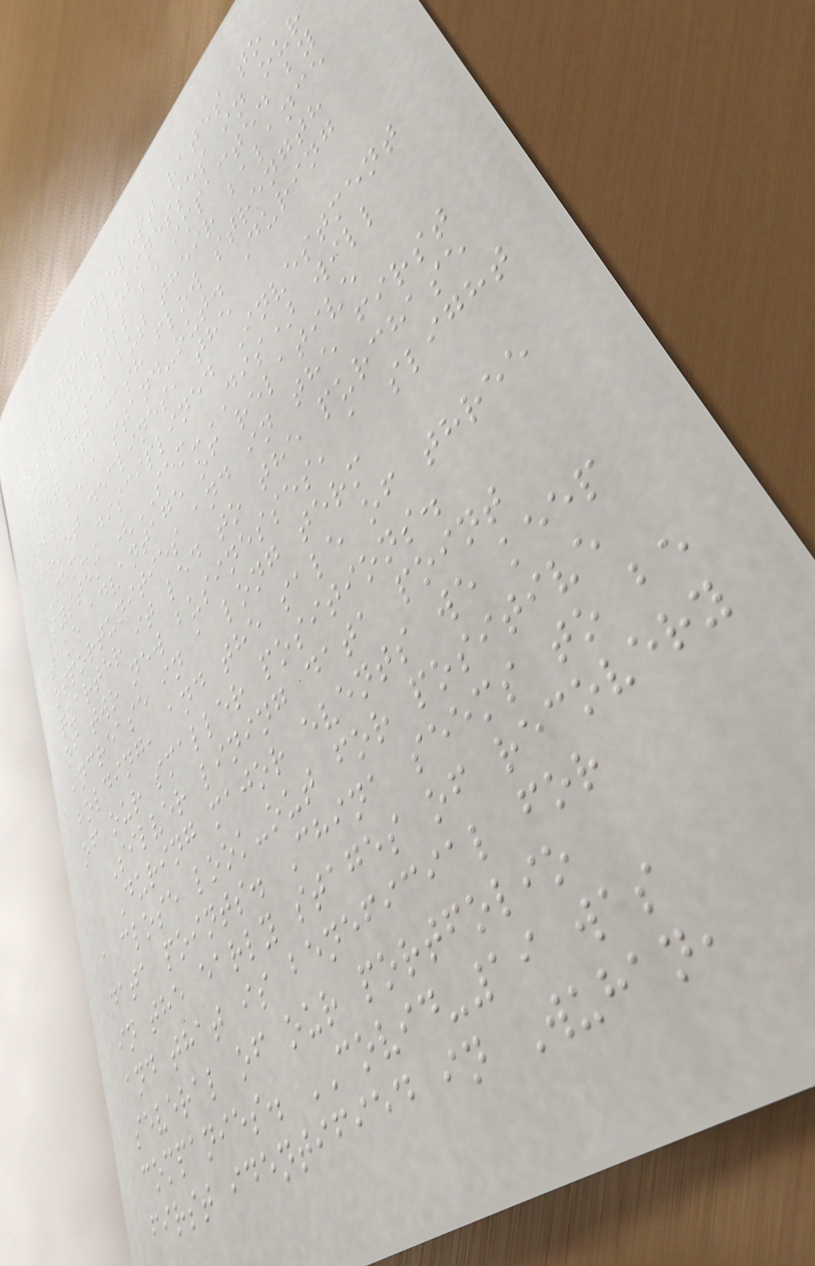and cut interest rates to
near zero. Businesses in our
portfolio will be impacted by
COVID-19 but their balance
sheet and cash flow strength
will be a stand-out. During
market declines, the
SEM-Disciplined Investment
System (SEM-DIS) will
take advantage of relative
opportunities and in the first
quarter it led to the purchase
of two new businesses, a slight
increase in a long term
holding, and the sale of three
of our smaller positions.
Silver lining data point
During major events we keep
a close look-out for positive
data points. China seems to be
in the early stages of recovery
and that is beneficial for
several of our portfolio
companies. COVID-19 was
first identified in Wuhan,
